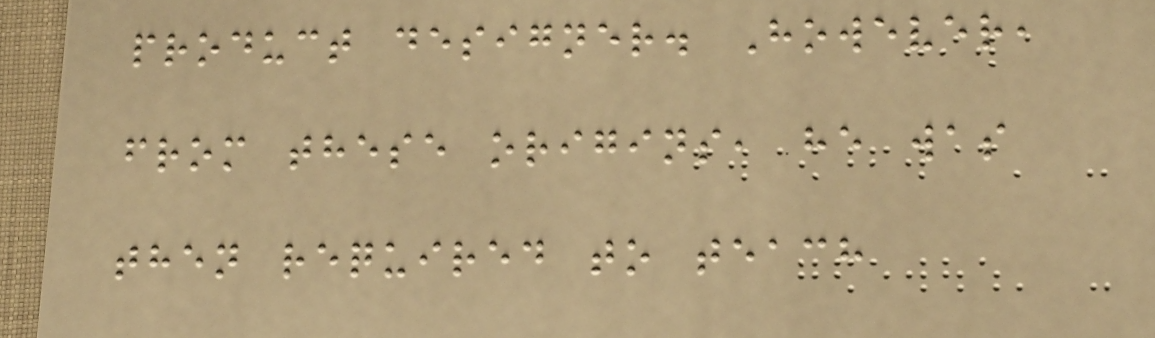product designer. However,
from these origins, he was
then required to teach
